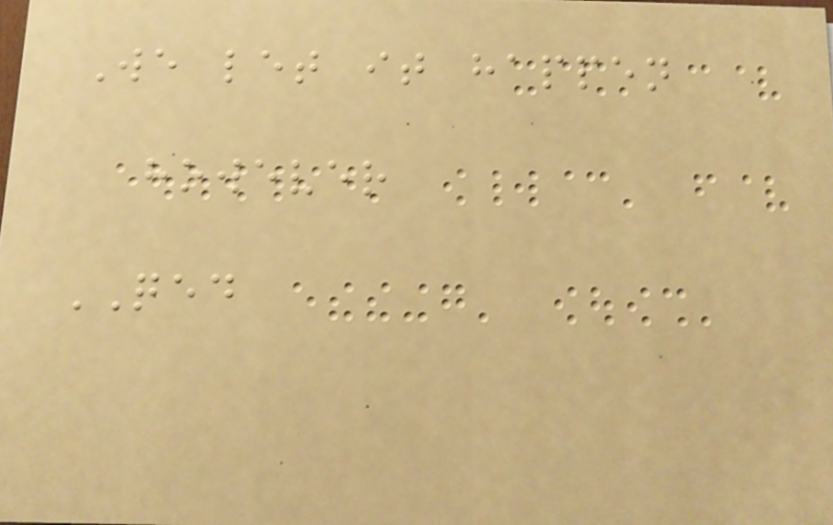We let it happen
however
QED
